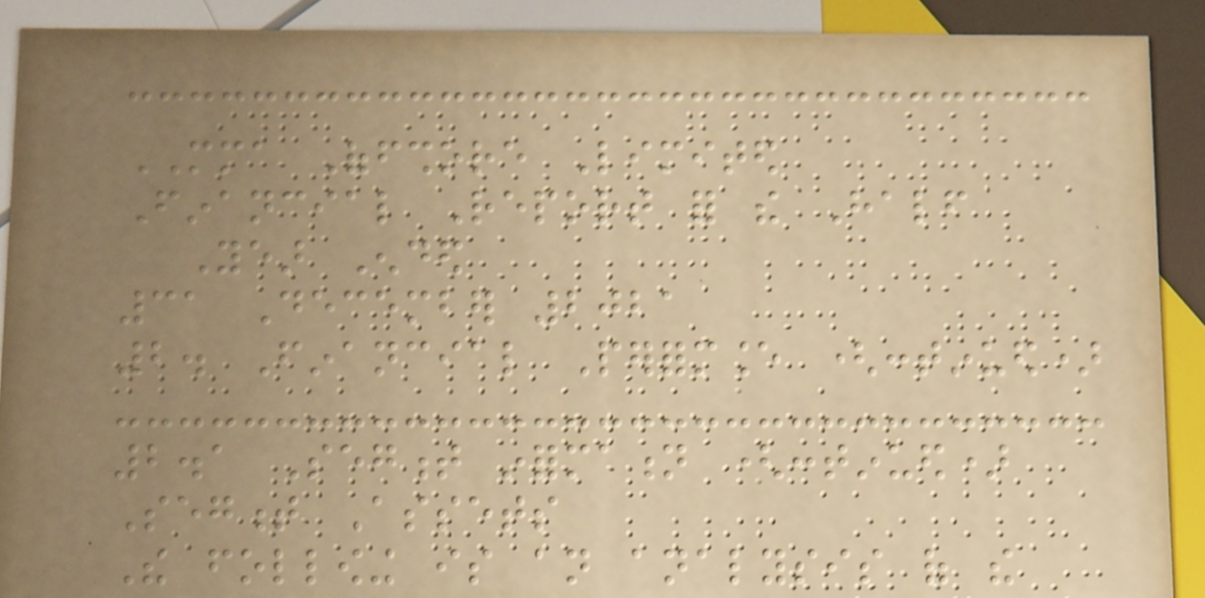MMA Offshore Limited
Financial Report for the Half
Year Ended
31 December 2021
2. Financial Performance (continued)
2.1 Segment information (continued)
Segment Assets
The following is an analysis of the
